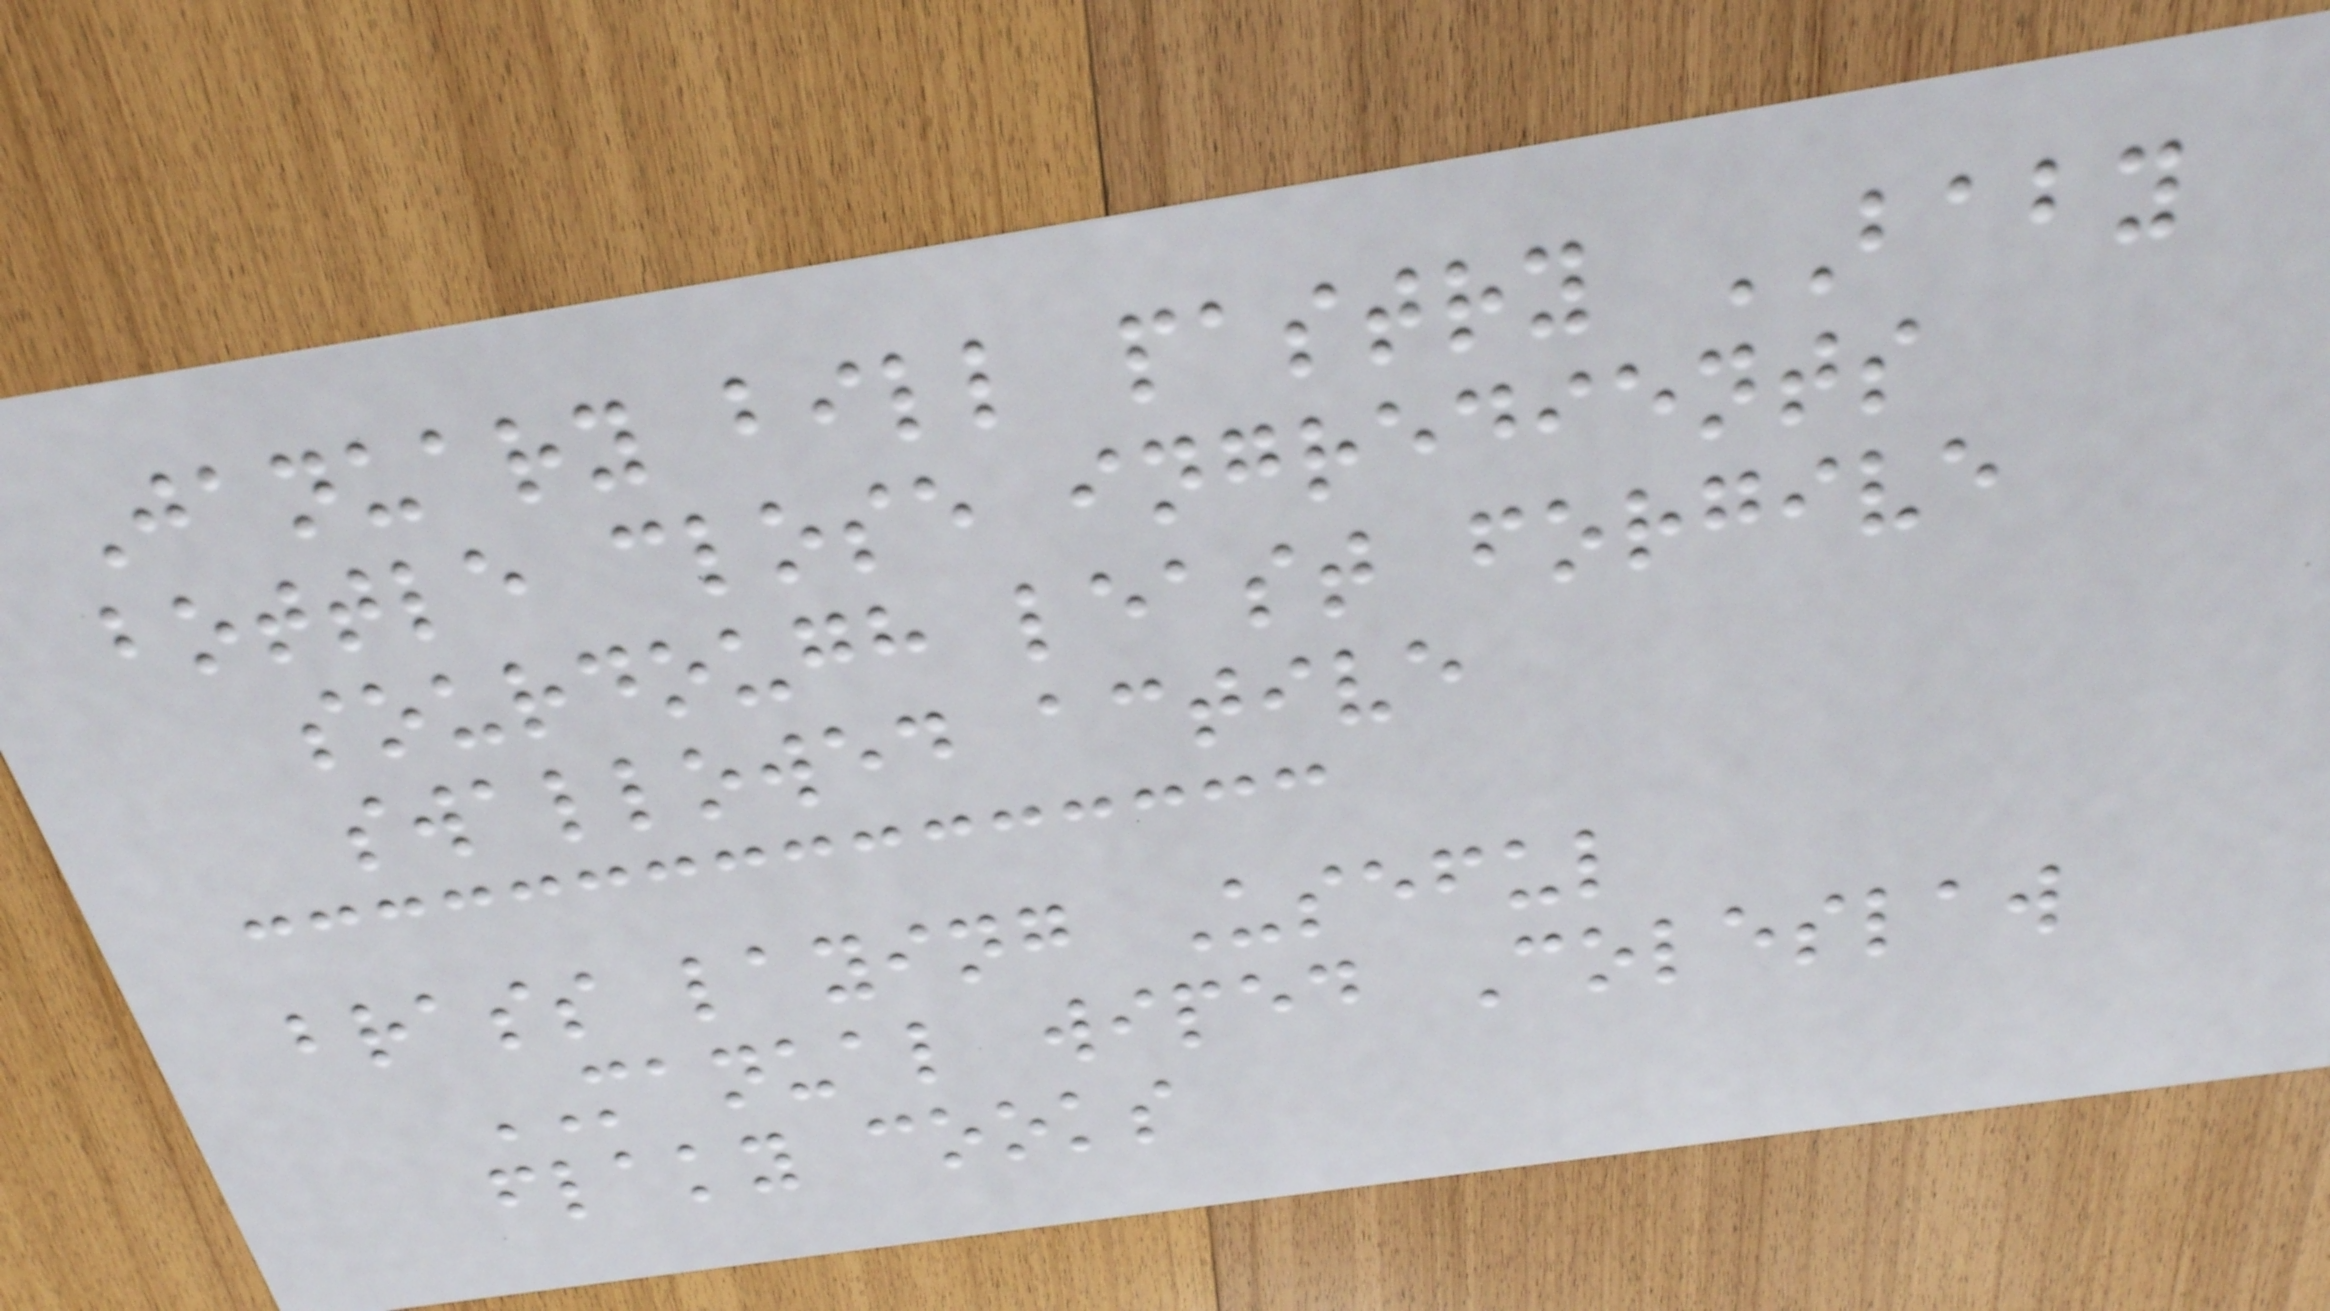January bill pastry BABY
bottle close ingredients
sourdough least forgive
swallowed active
brass laying Useful
MANUAL wiped Coleslaw
flaky cooks
